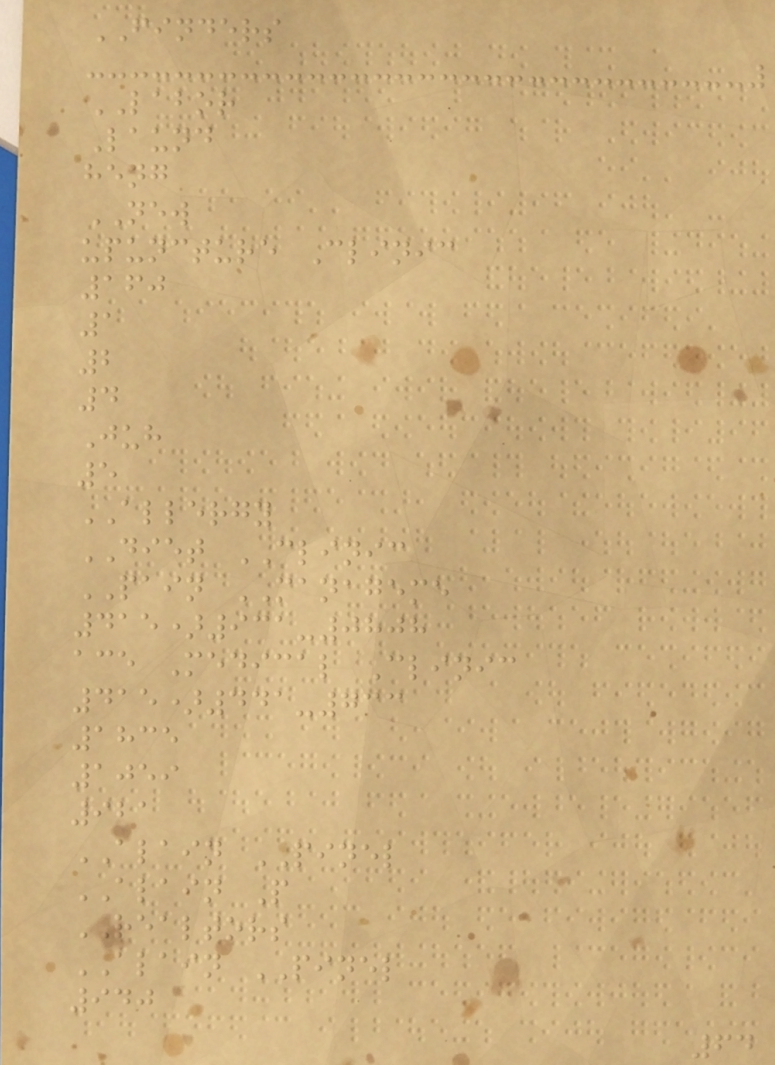FINDERS
LABOR
Laund
heng
NEW
upuncture Clinic
160
1
2
4
Juh
5
ALLERGY
DIET CLINIC
PAIN MANAGEME
415)931-0808
ace Medical Clinic
415)441-733
1835
1059
921
ALAIN PINEL
ALAIN P
REALTORS
ALAIN PINEL
940
64
